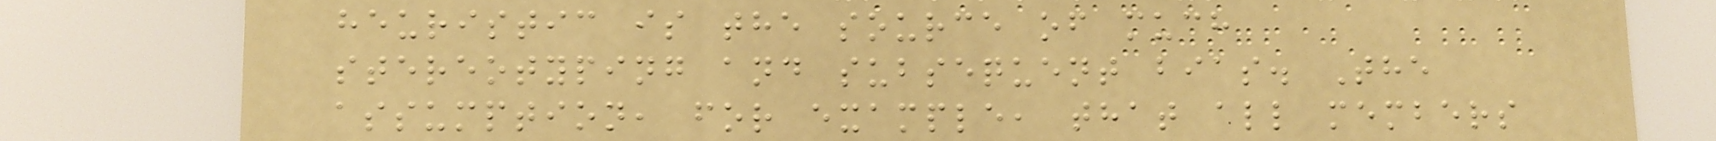heuristic is the source of much
stereotyping and subsequent bias. The
assumption, for example, that all members
